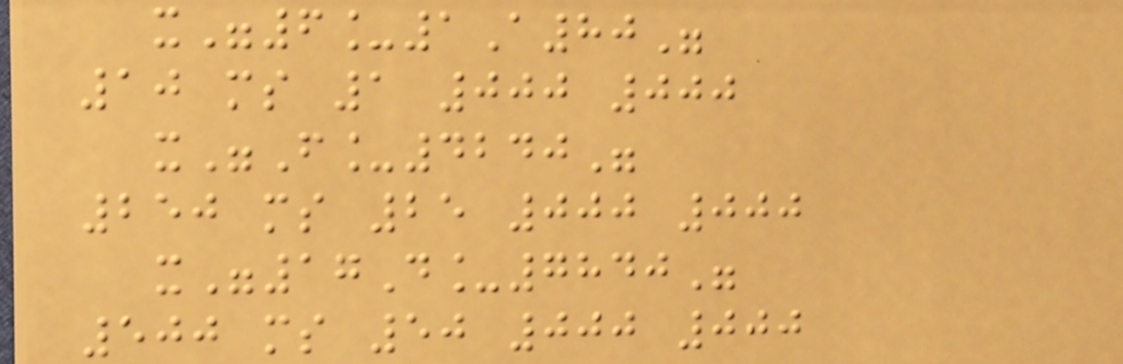x"6_1A80"
10 ms 1 000 000
x"F_4240"
250 ms 25 000 000
x"17D_7840"
500 ms 50 000 000
